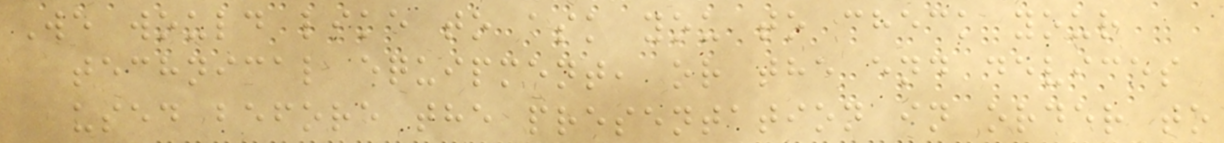We would like to ask you to check your
technical equipment, or the end devices
used before the presentation in order to
